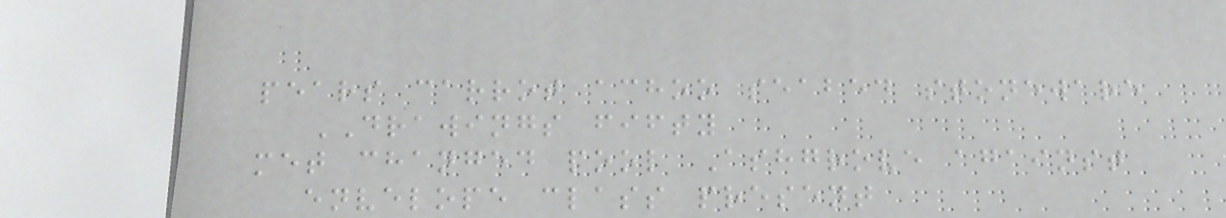pears carrot achoo seabed stoneware
DRAWINGS fifty
met changed pool Ashgrove against
envelope class present
